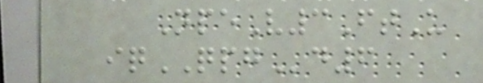NpeV3FtU
iqQPGd6
